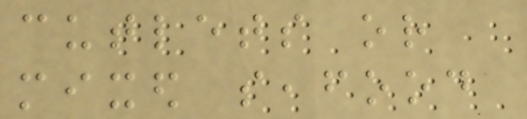cutlets or
mixed seafood
